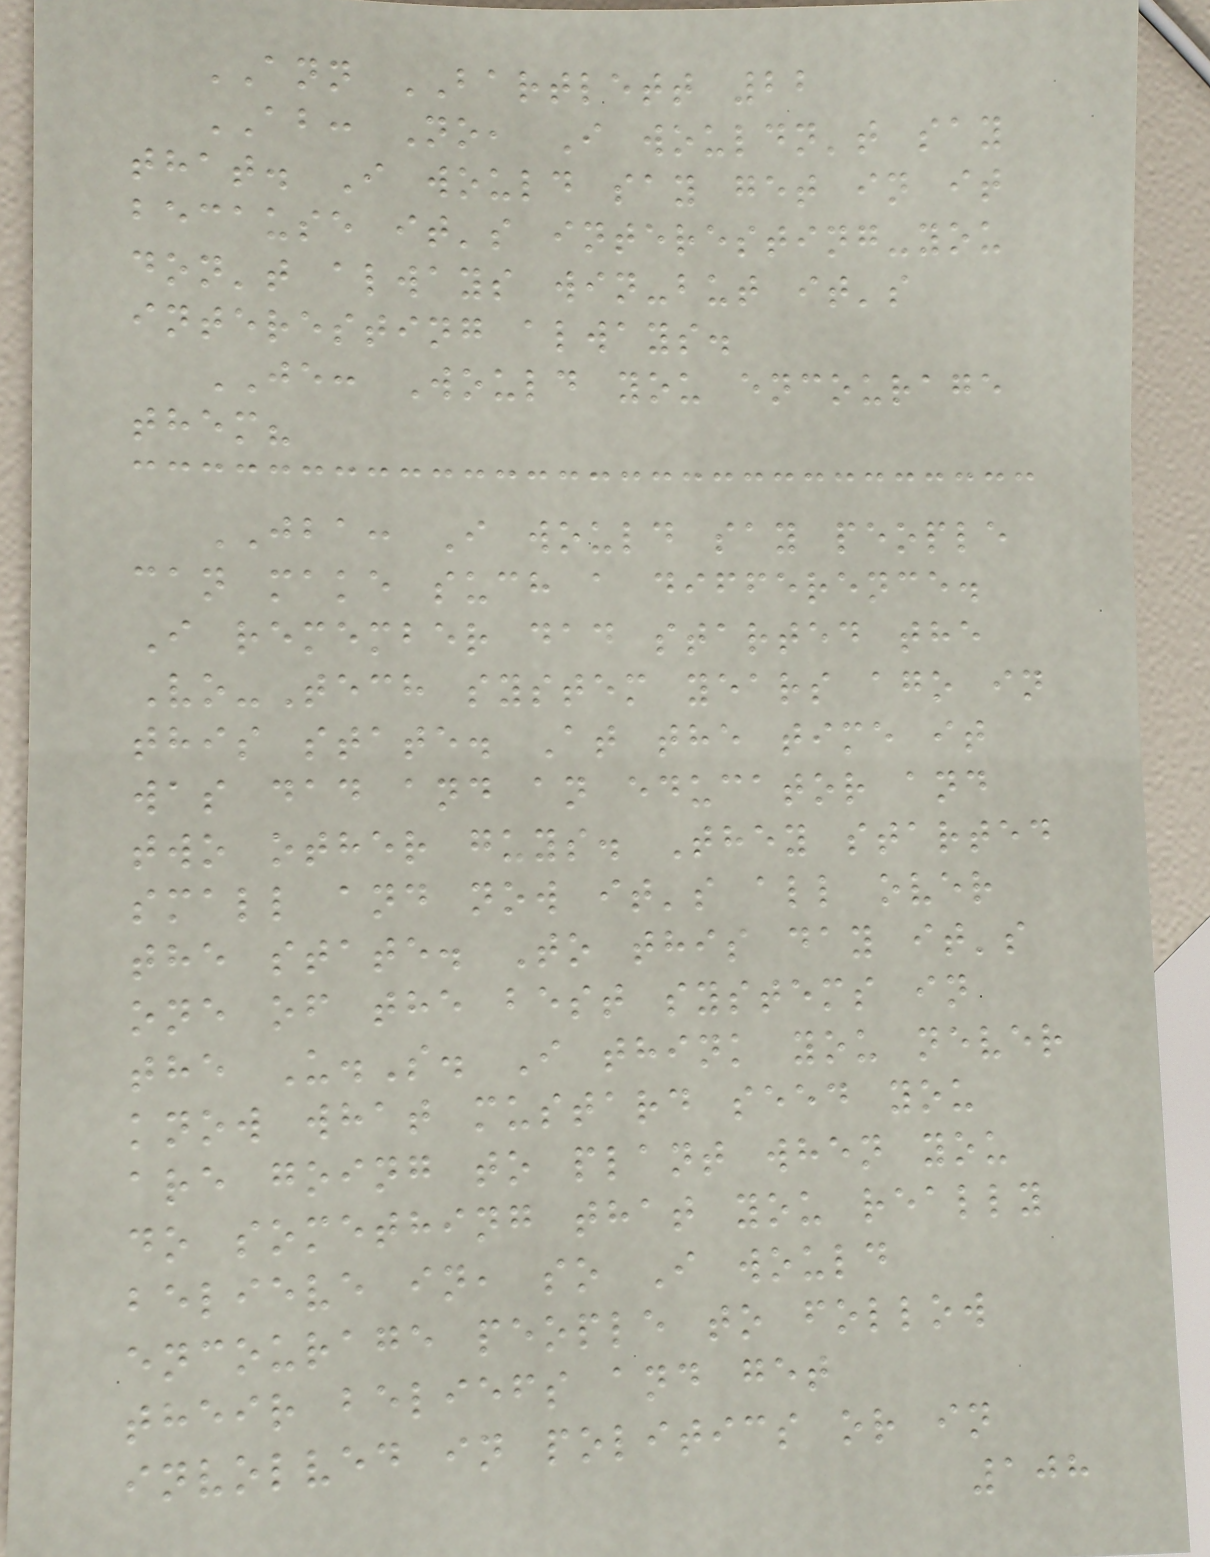ANN BARTLETT 22
AB: No, I wouldn't say
that. I would say get in it
because it's interesting-you
don't always win-but it's
interesting always.
JE: Would you encourage
them?
JBA: I would say people
can make such a difference.
I remember dad started the
Vo-Tech system years ago in
this state. At the time it
was dad and an educator and
two other guys. They started
small and now it's all over
the state. To this day it's
one of the best systems in
the U.S. I think you never
know what mustard seed you
are going to plant when you
do something that you really
believe in, so I would
encourage people to follow
their beliefs and get
involved in politics or in
108
